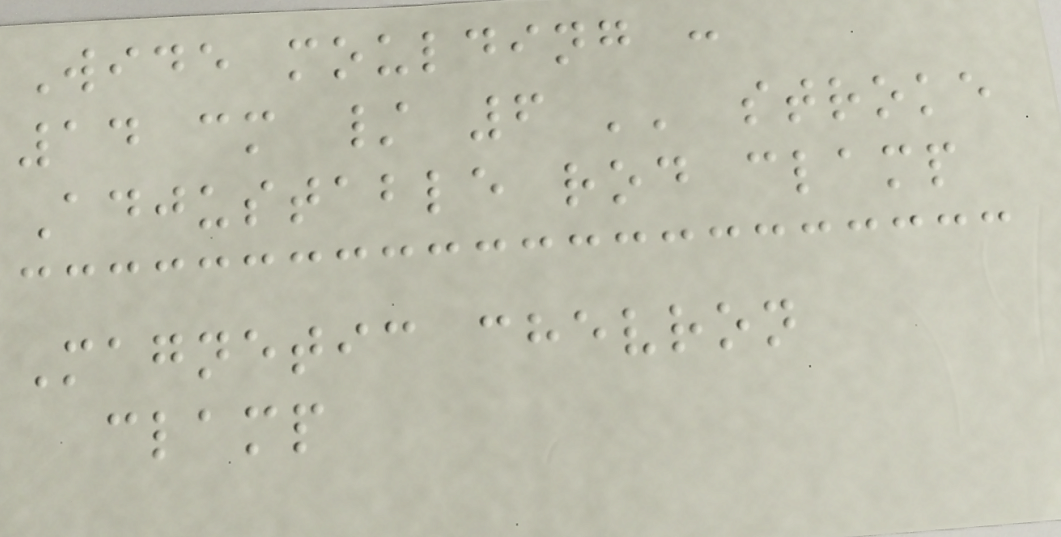Wide moulding :
14 cm / 6 '' stroke
Adjustable rod clamp
Magnetic chevron
clamp
